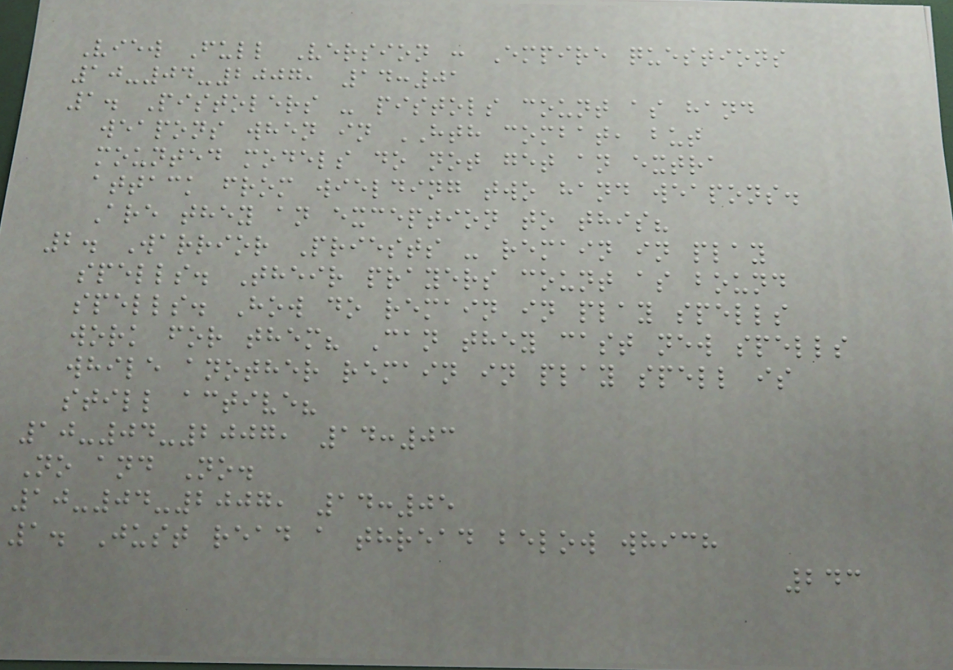View Full Version : Empire questions
10-04-2007, 14:01
1. Pistolers - pistols count as hand
weapons when in HTH combat, but
mounted models do not get an extra
attack from wielding two hand weapons.
Are they an exception to this?
2. Warrior Priests - remain in play
spells. Their prayers count as bound
spells. How do remain in play spells
work for them? Can they cast new spells
while another remain in play spell is
still active?
10-04-2007, 14:03
No and No.
10-04-2007, 14:05
1. Just read a thread below which
243
